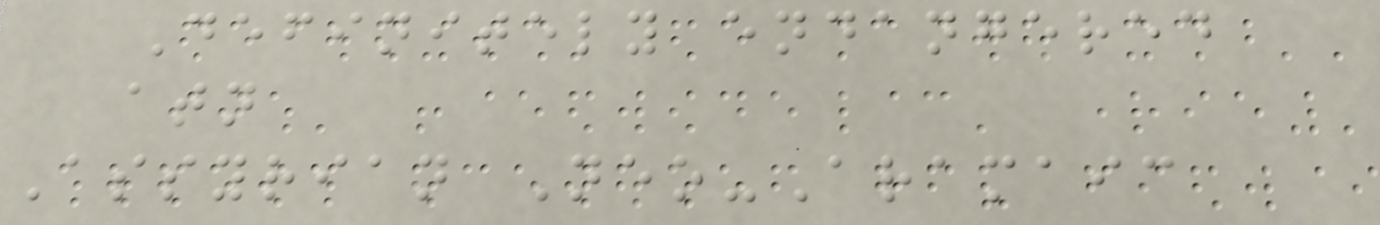Definitely endangered
atn
Assyrian Neo-Aramaic
